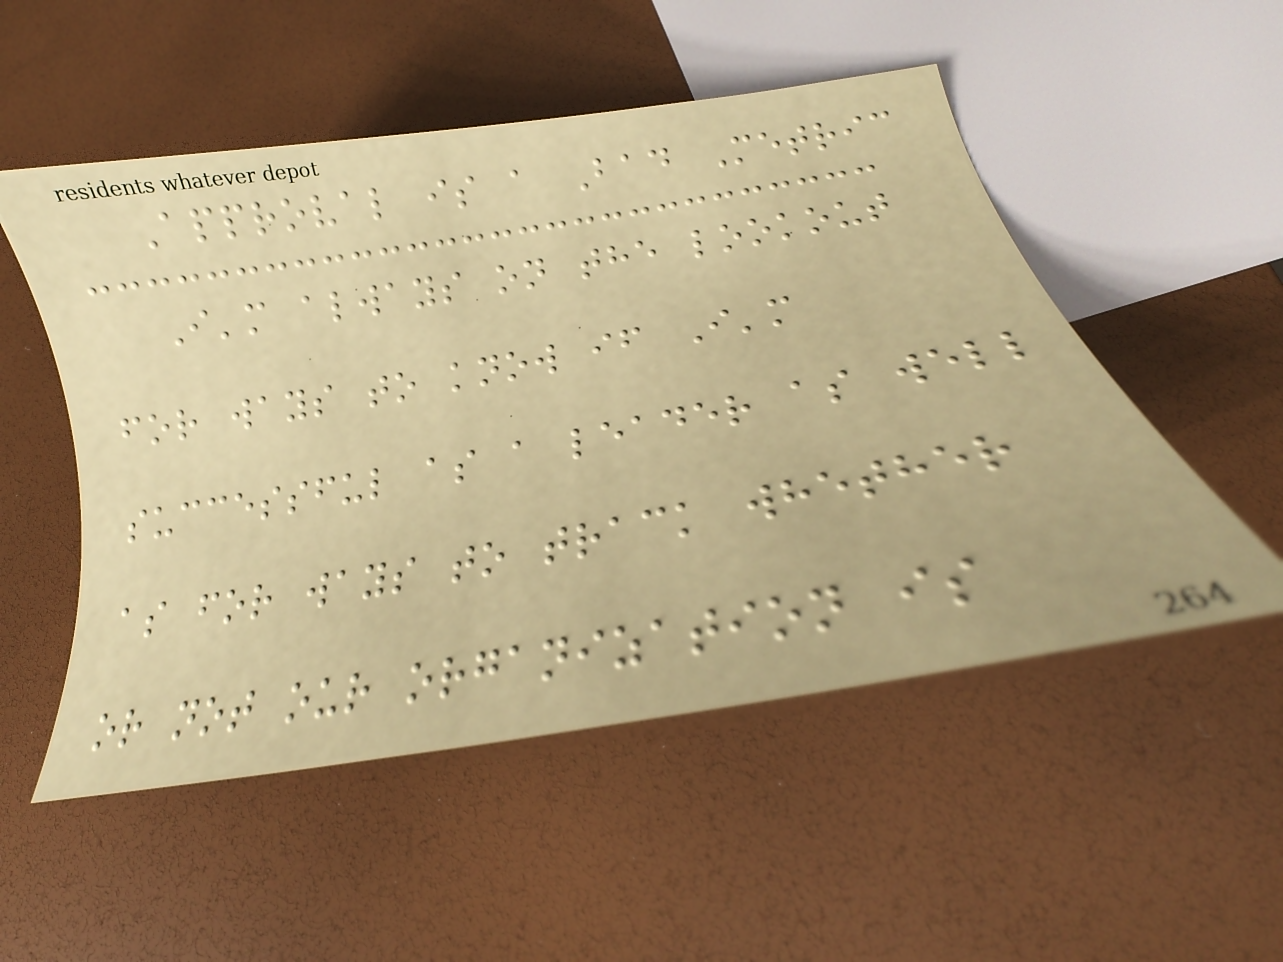Approval is a Bad Metric
I'm always on the lookout
for ways to know if I'm
successful as a leader as well
as for ways to track whether
or not our organization is
